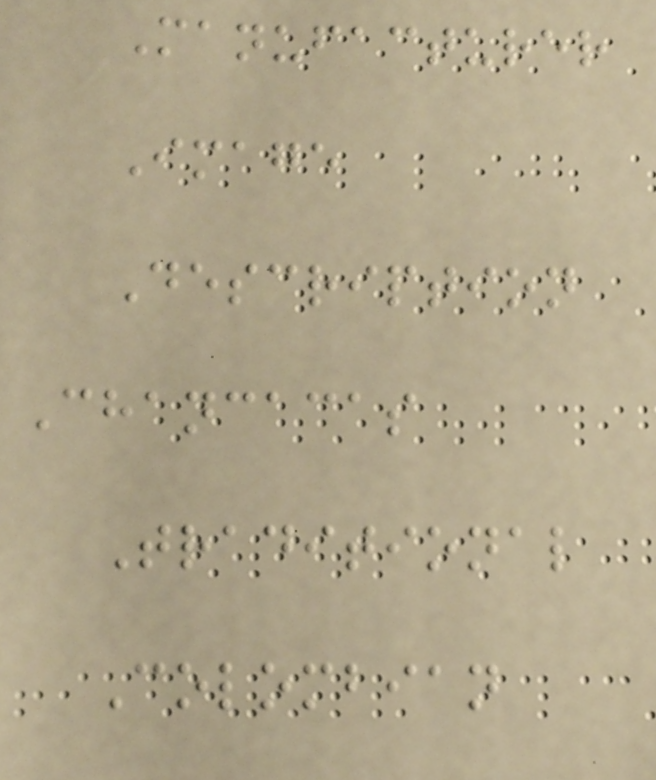Manufacturer
Image
Description
Chancacas
Traditional
Colombian
